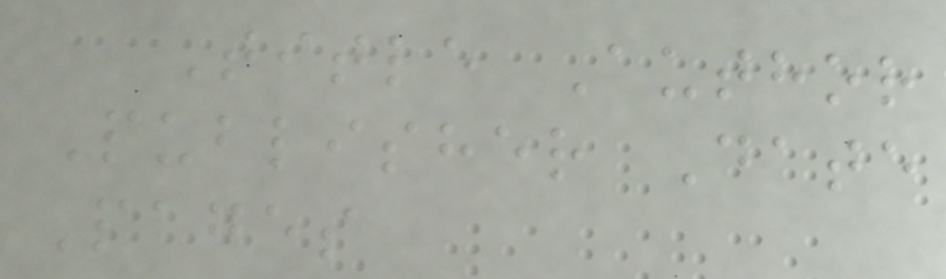Title Author
Publisher Date
Pages
